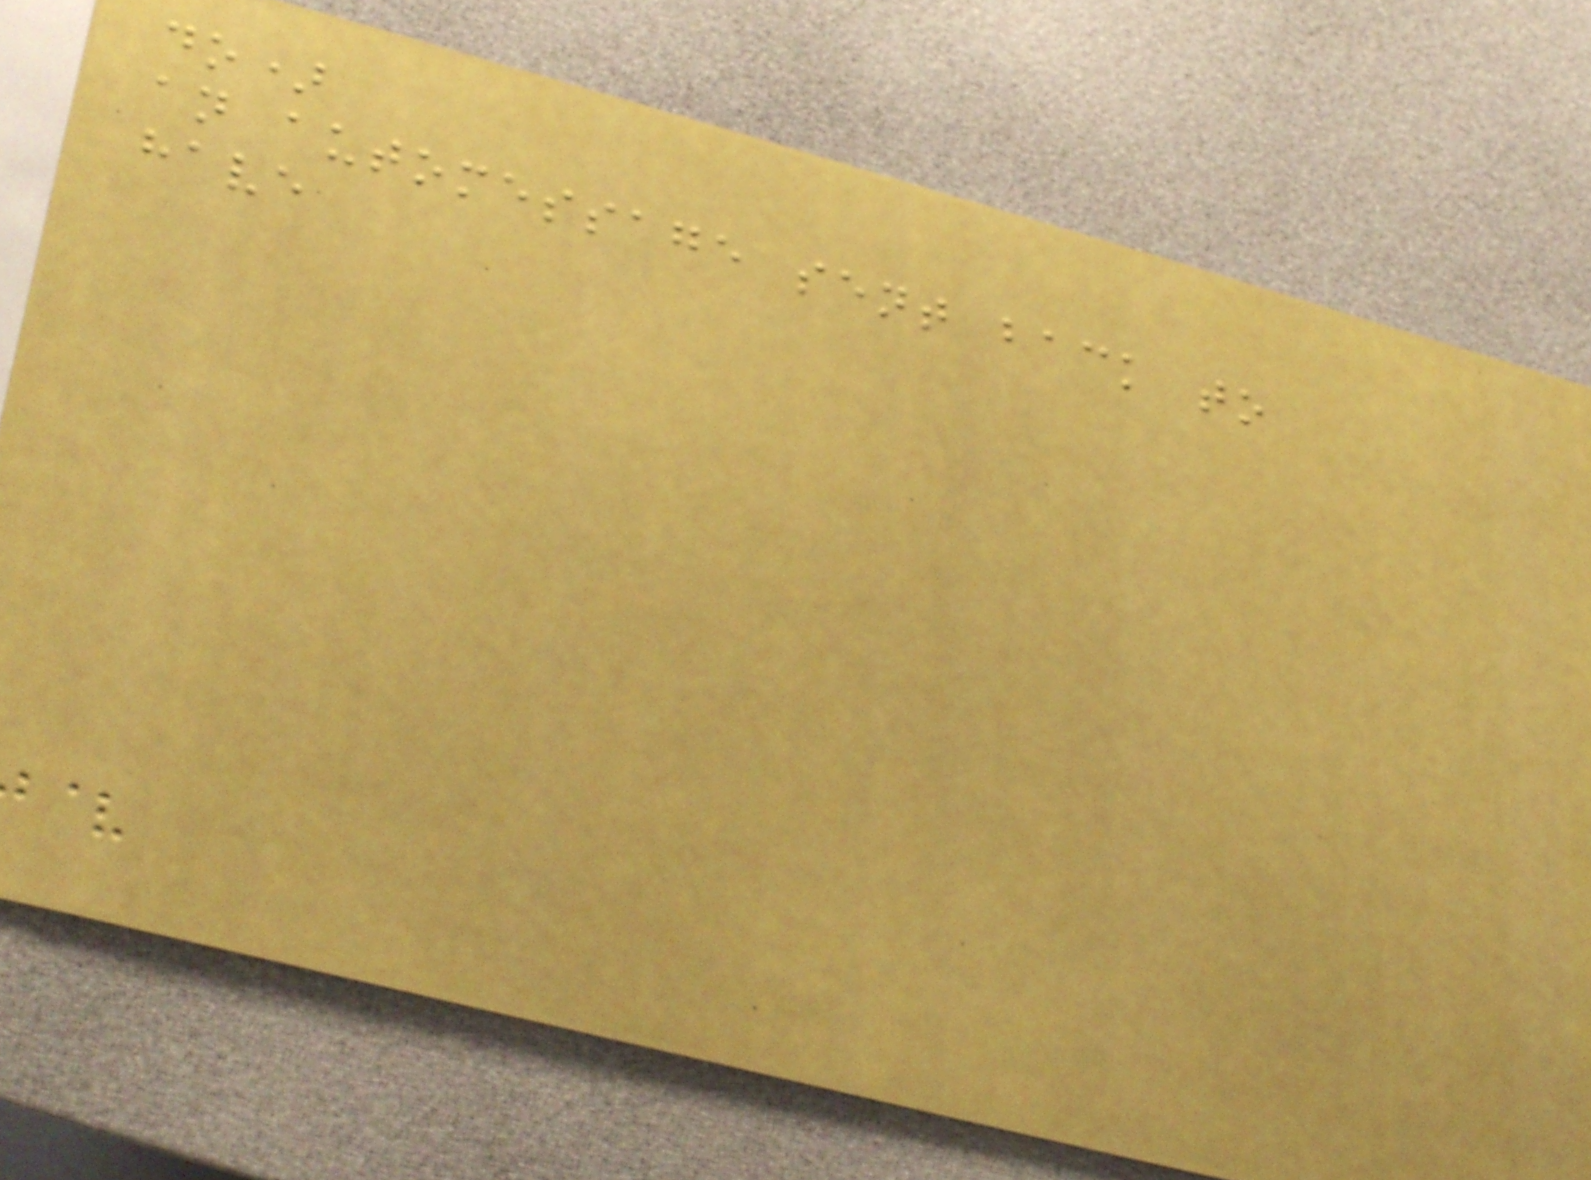do)
an automessage sent back to
have
